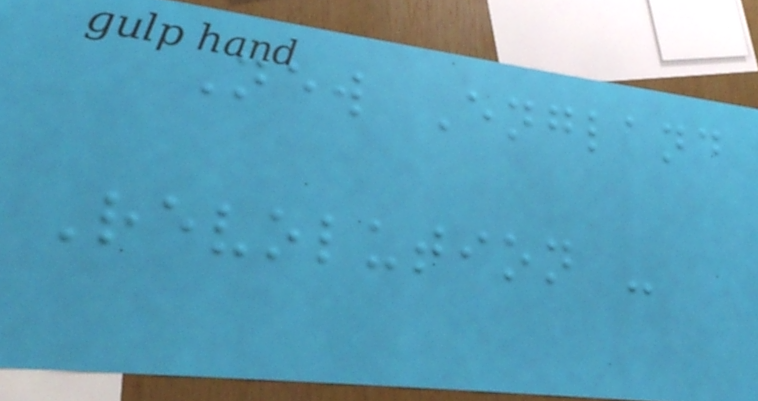New England
Revolution -
